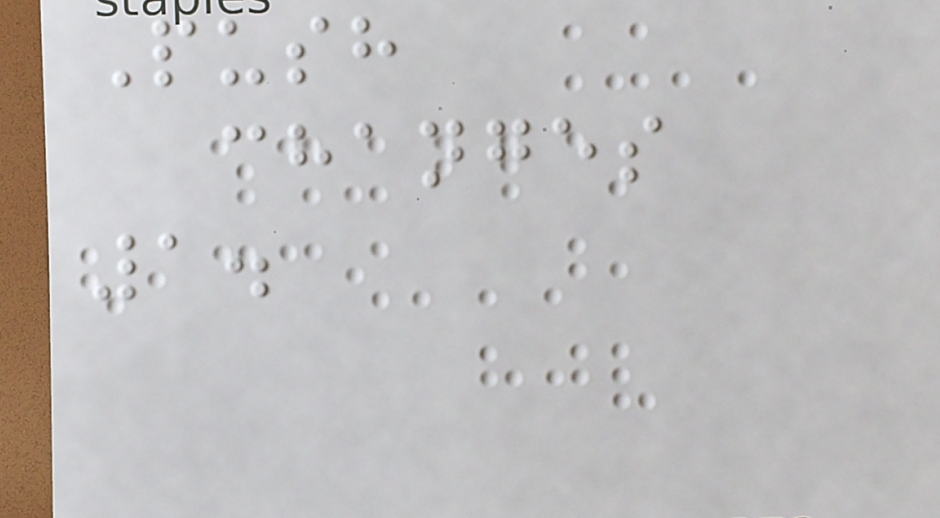Push
changes
1.
